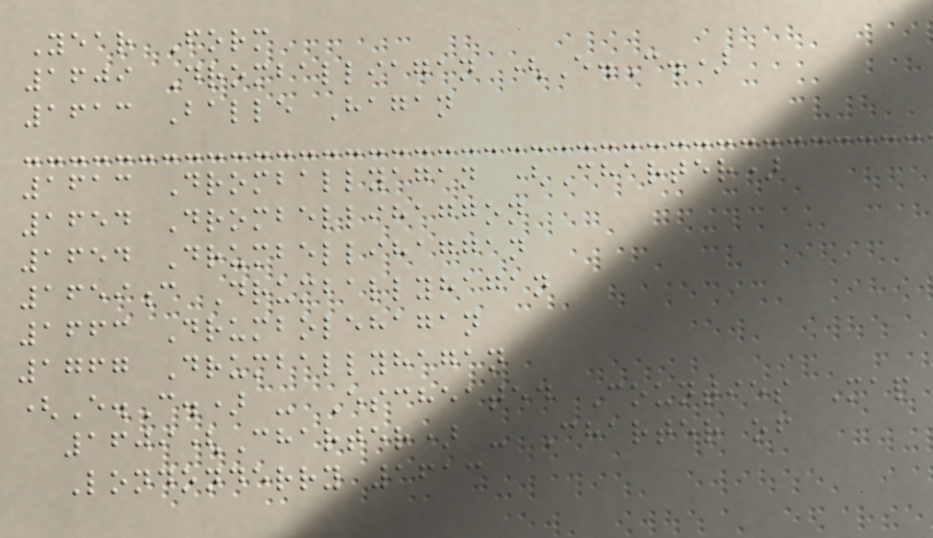Year Form
1609 Dromballiagan (E.C.)
1613 Balle Hagan
1613 Dromballyagan (Charter)
1654 Drombellihaggon
1654 Drumbellihaggan
1659c Drumballyhagan
1663 Drumbolehagan
1767 Drumballyhagan
(E.C.) - Escheated Counties Map
1609(Charter) - Charter of
Londonderry 1613
